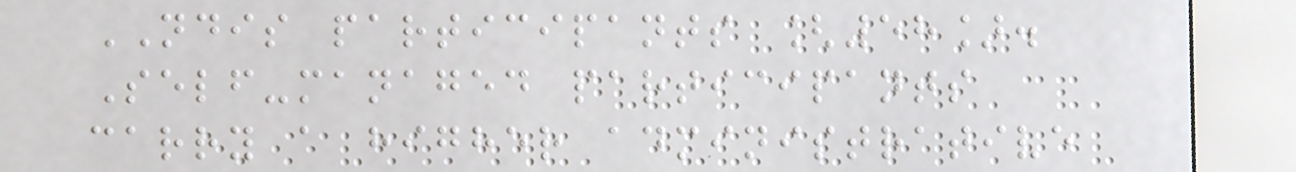NDIS participants [58].
Self-managed participants
carry a higher administrative
